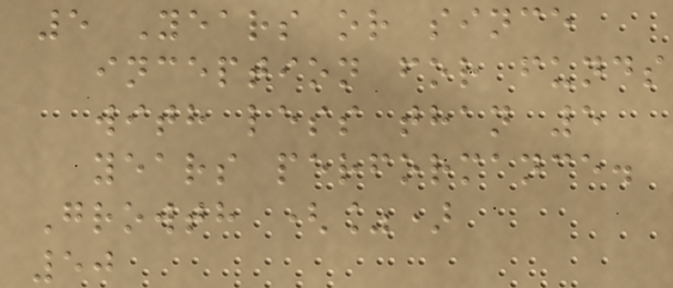5 Years or since
inception for funds
with less than 5
years performance.
Growth (%)
50
